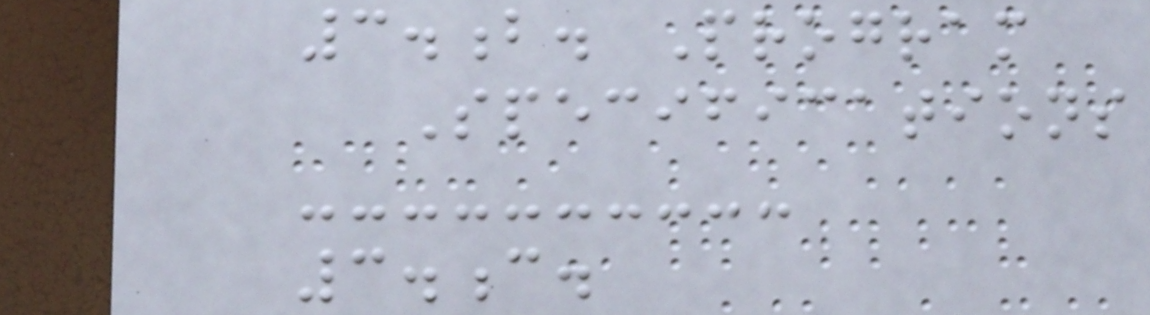3.b. Program
Specifications
3.c.
